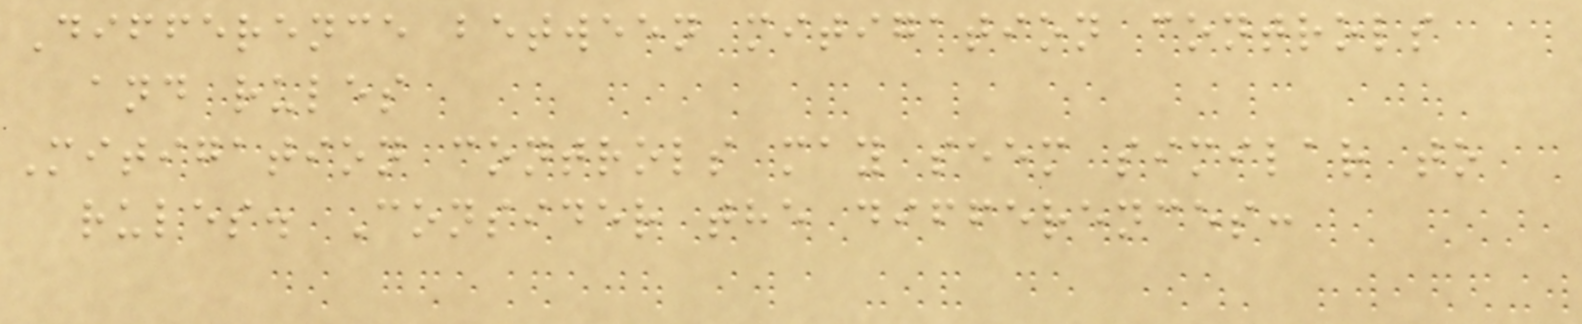Difference between mitigation controls
and rules
Mitigation controls may seem similar to
rules. Consider the differences:
